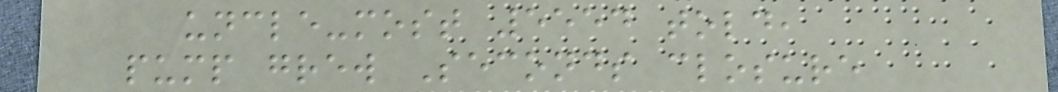uncle-most 5554 told,
pump grew Seconds closure
